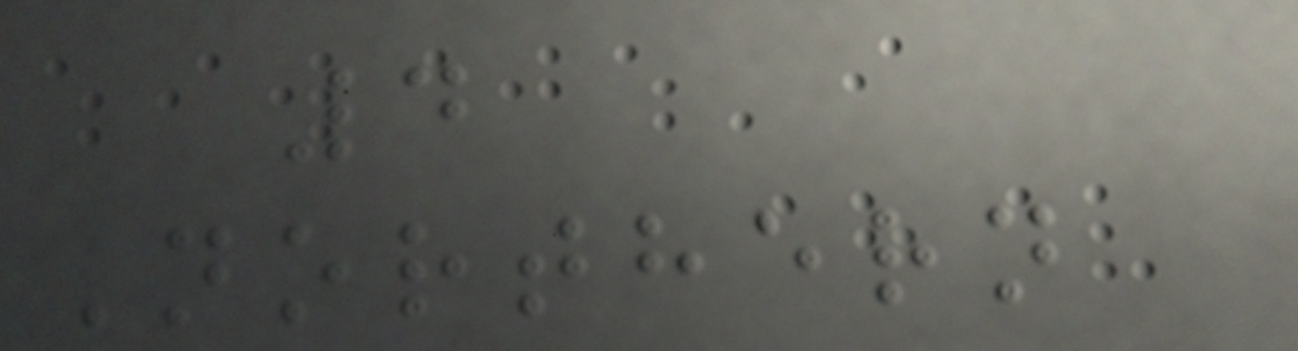4
Northern
